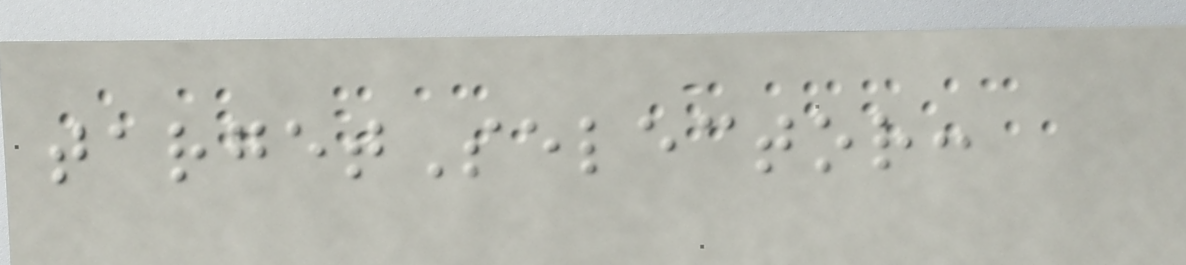targetSelector:
